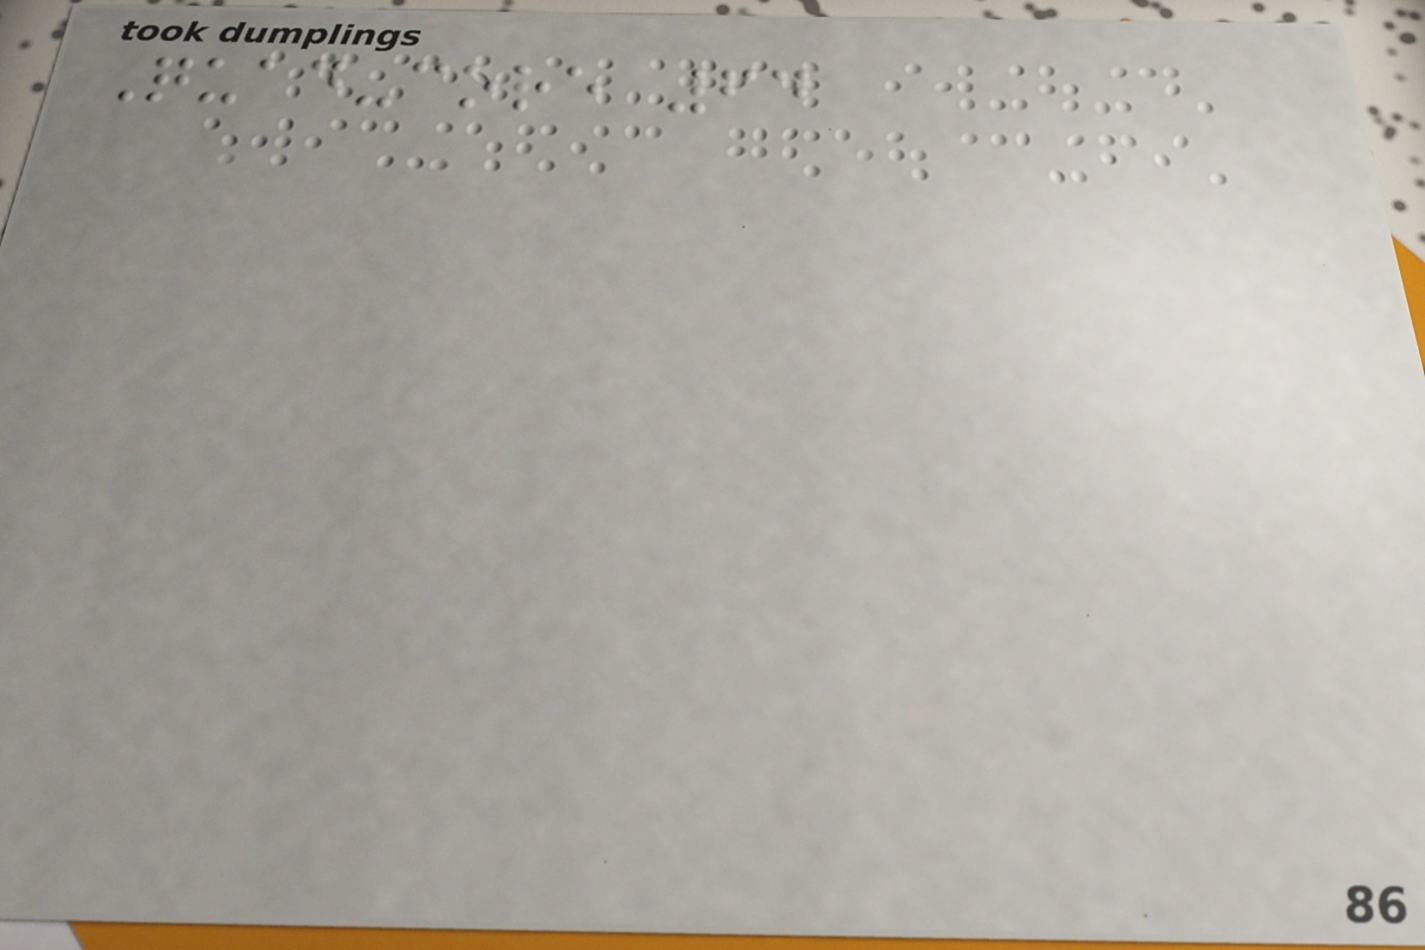Quad-core 64
